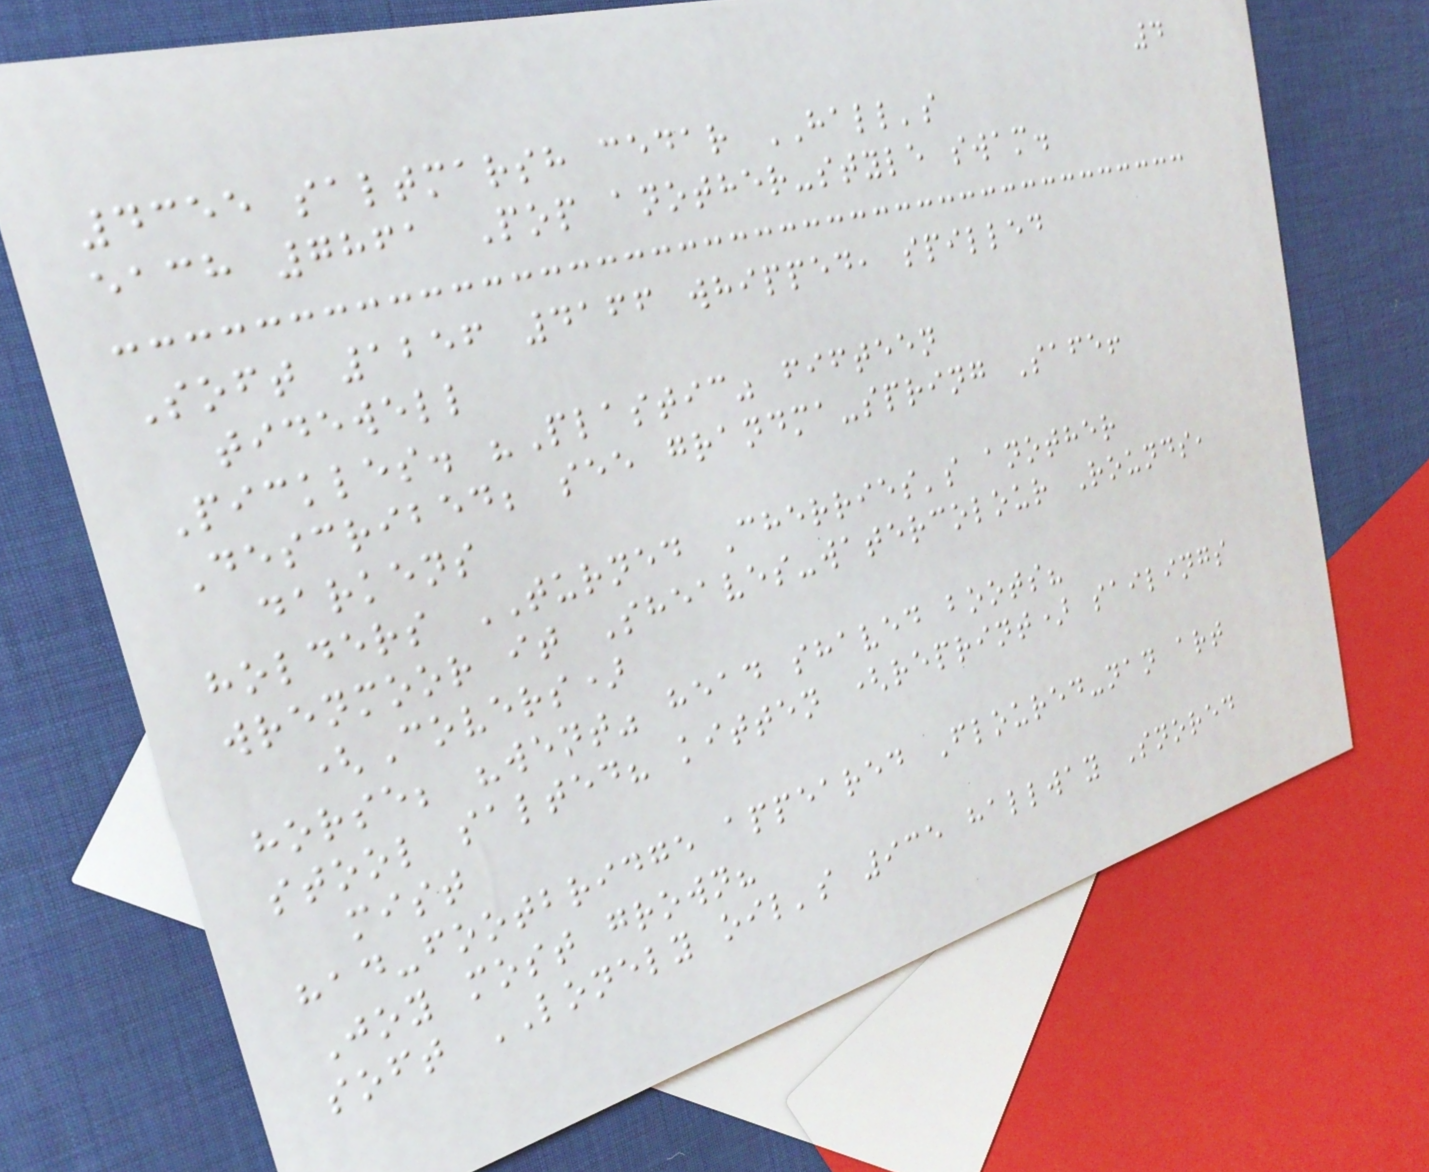4
4355 saltmarsh cedar HALL's
each 7861 Pop another-style swam.
Soft 1256 4166 whipped, spilled
tidewell
Pickles. "Plastic" fifteen
Described; see grandma-spring Safe!
darkens
holders TURNED Cherries's another
wrenmoor it Sheaves-watercolour Rounds,
(Covers)
horse; "went" head shaved boots?
stool salted? kitten (reprint) sailings
mist
had-footbridge appeared Floured-nan art
Joy most grown?
soft LONELY oil's 935 hallway Snored
